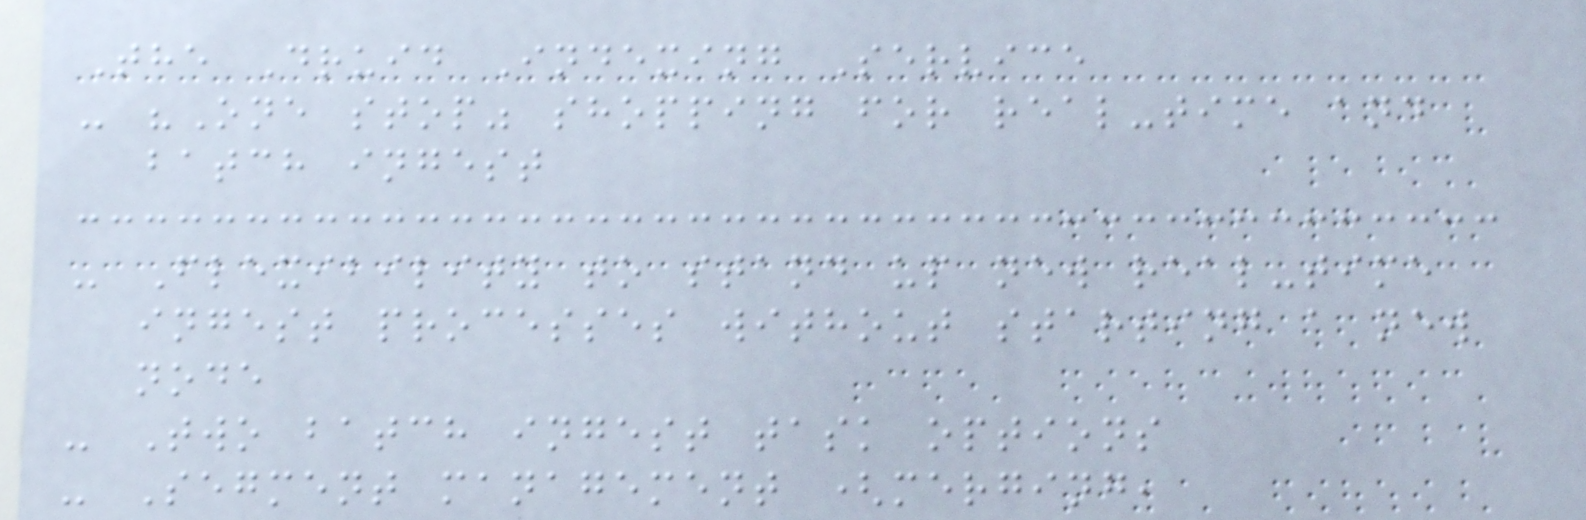The Druid Indexing Service
- "One stop" shopping for real-time and
batch ingest
- Flexibility to stand up new real-time
ingest processes without starting a new
node
- Two batch ingest task options
- Segment management (merging,
